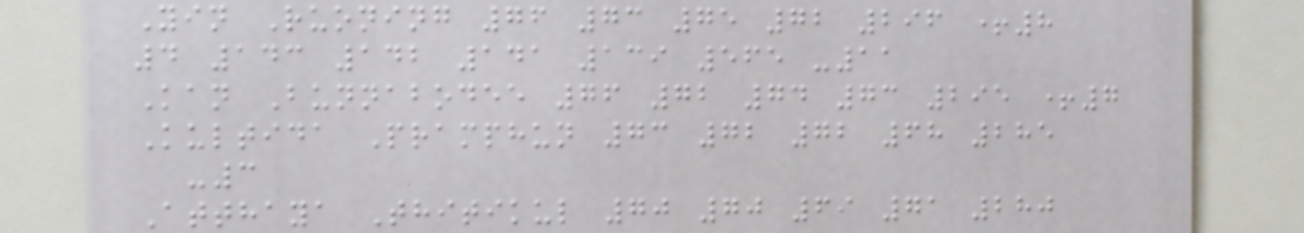Yin Ruoning 76 73 75 72 296 +8
4 143 142 141 139 565 -11
Kan Bunnabodee 76 72 74 73 295 +7
Kultida Pramphun 73 72 72 68 285
-3
Atthaya Thitikul 70 70 69 71 280
